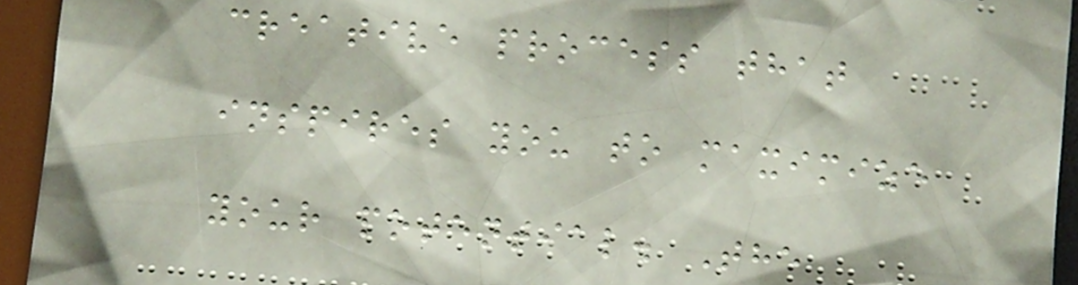creative process that
inspires you to maximize
your potential. The
